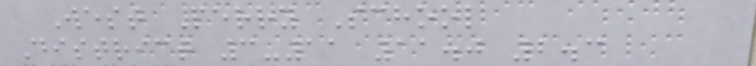West Perry School
District 3-11 11.0 2.3
